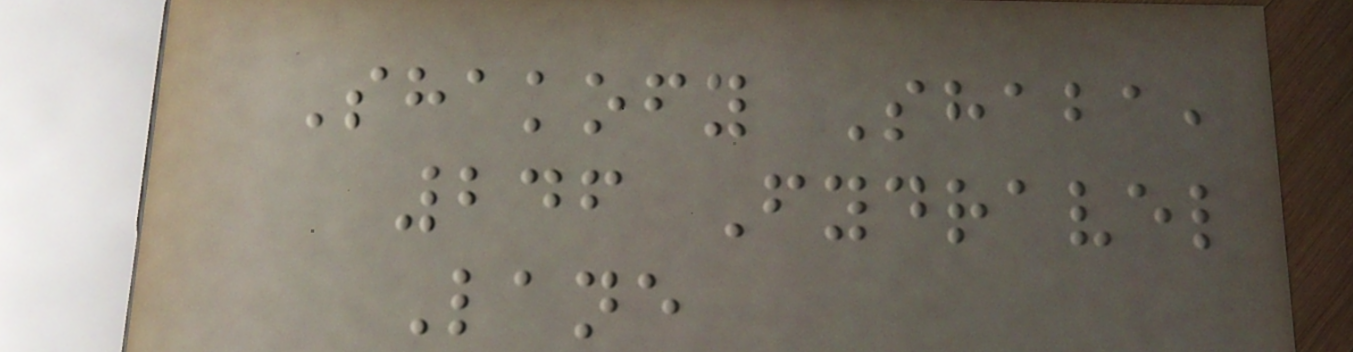Shakofy Shaba,
246 Fydravel
Lane
